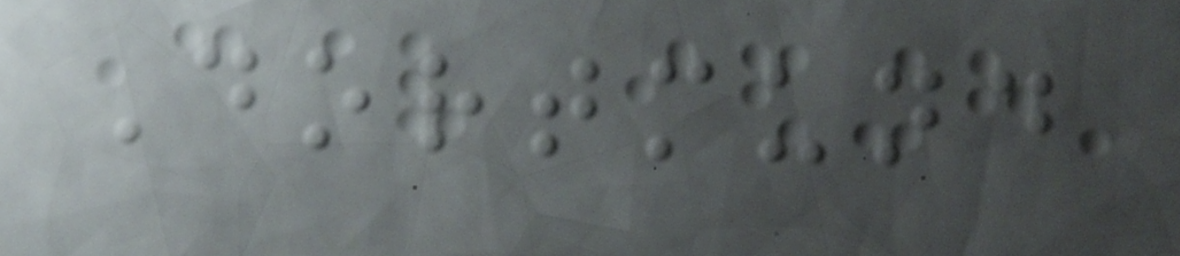Dortmund
